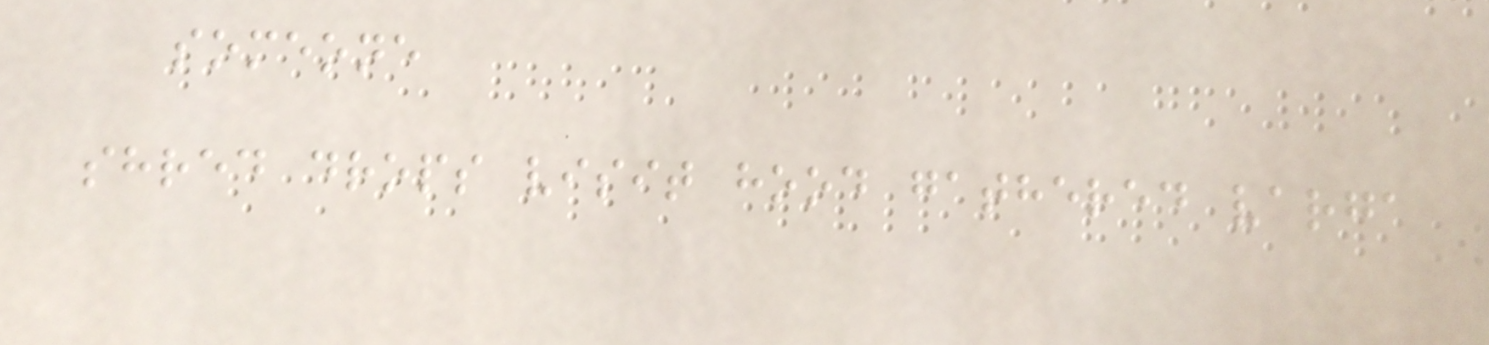someone
shred drops visit hood gathered varga
